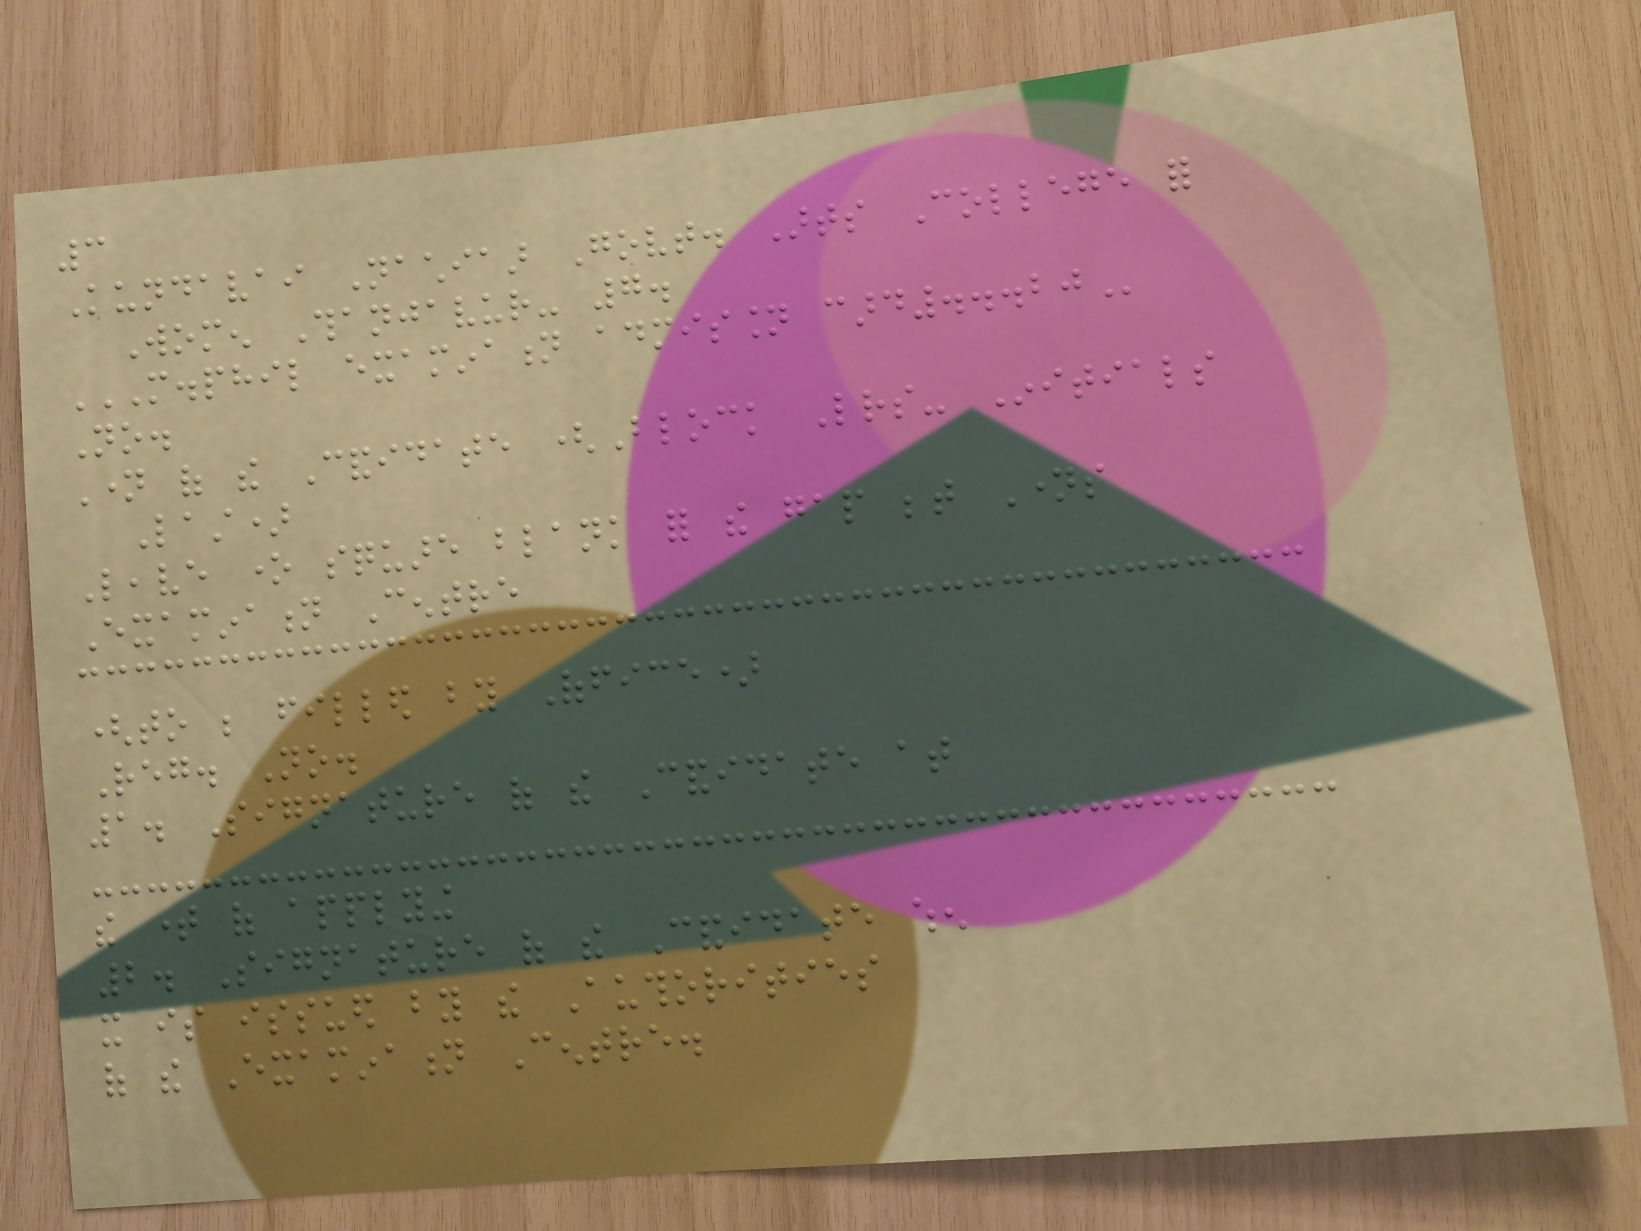3
Kundavai Nachiaar Govt. Arts College for
Women Thanjavur- 7.
M.PHIL EXAMINATION ADMISSION CARD...20
No.
Name of the Candidate (Block Letters- Initials
Last)
Leave one square blank for the gap between Names
Examination Centre
(to be filled by Office)
Reg. No.
1. Signature of the Candidate at
the time of applying
2. Signature of the Candidate when
it is issued by the Authorities
of the Examination Centre.
